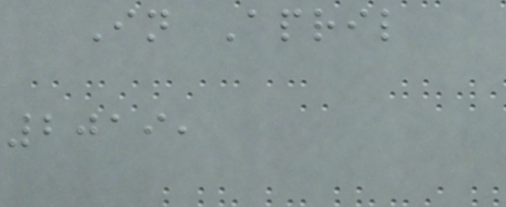In April
2019,
